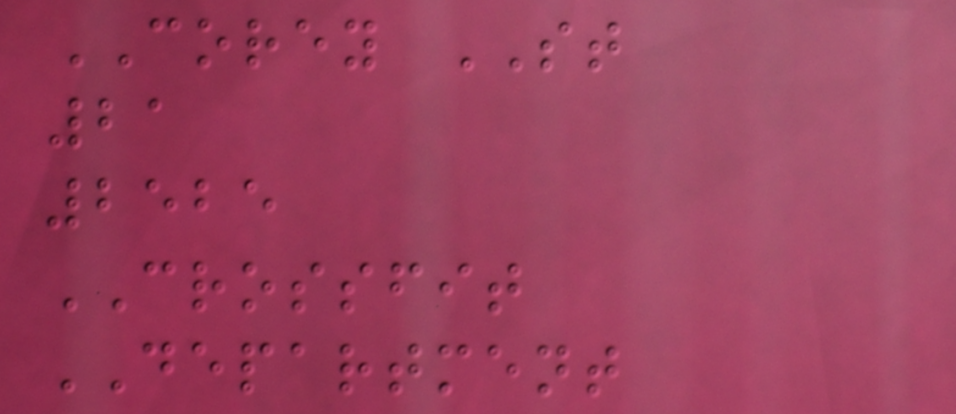COREY ST
21
2525
CROSSFIT
DEPARTMENT
